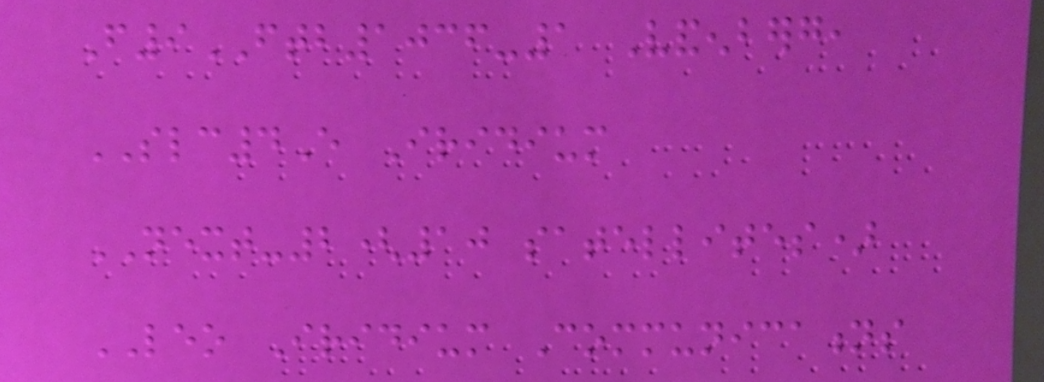F9FTB1036-1 Vandenberg,
SLC4E Iridium
NEXT-2(10 satellites)
LEO Iridium Communications
